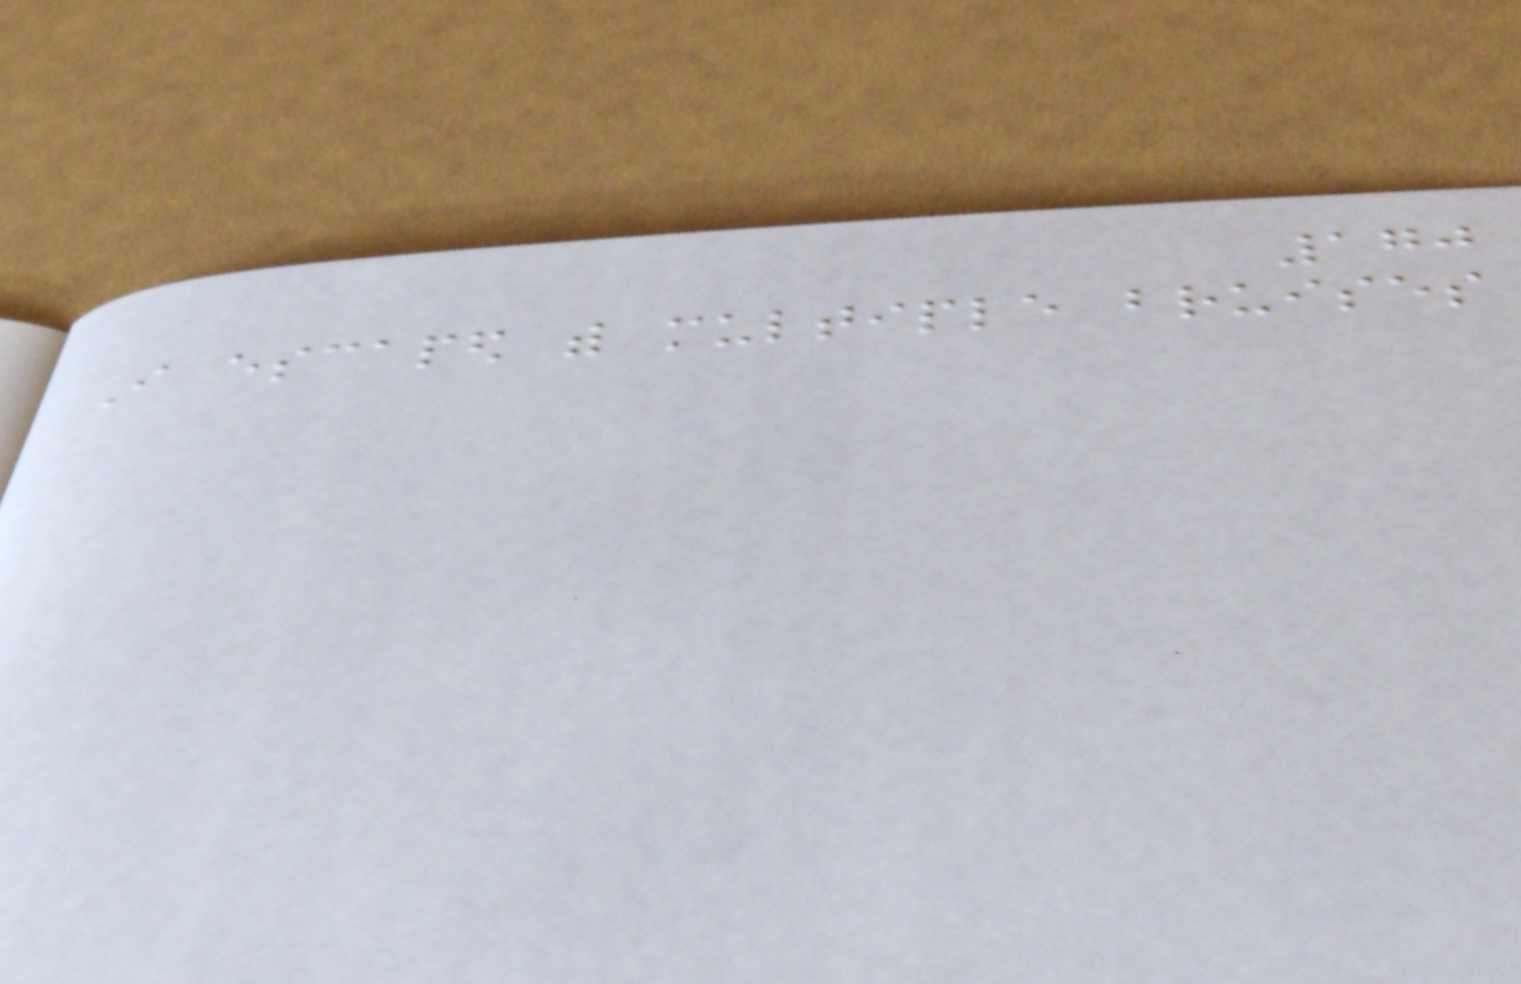170
I escaped with multiple bruises
